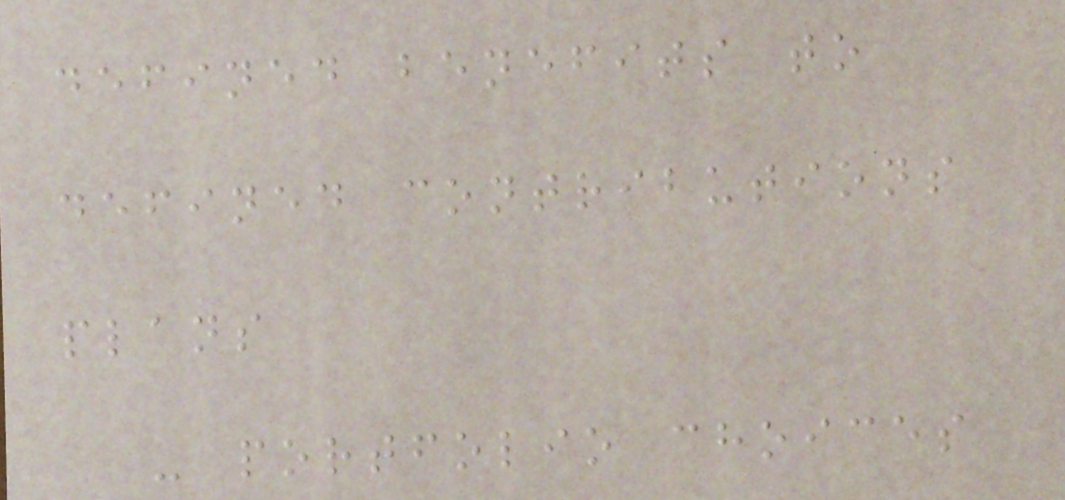defined benefits to
defined contributions
plans
- portfolio choices
